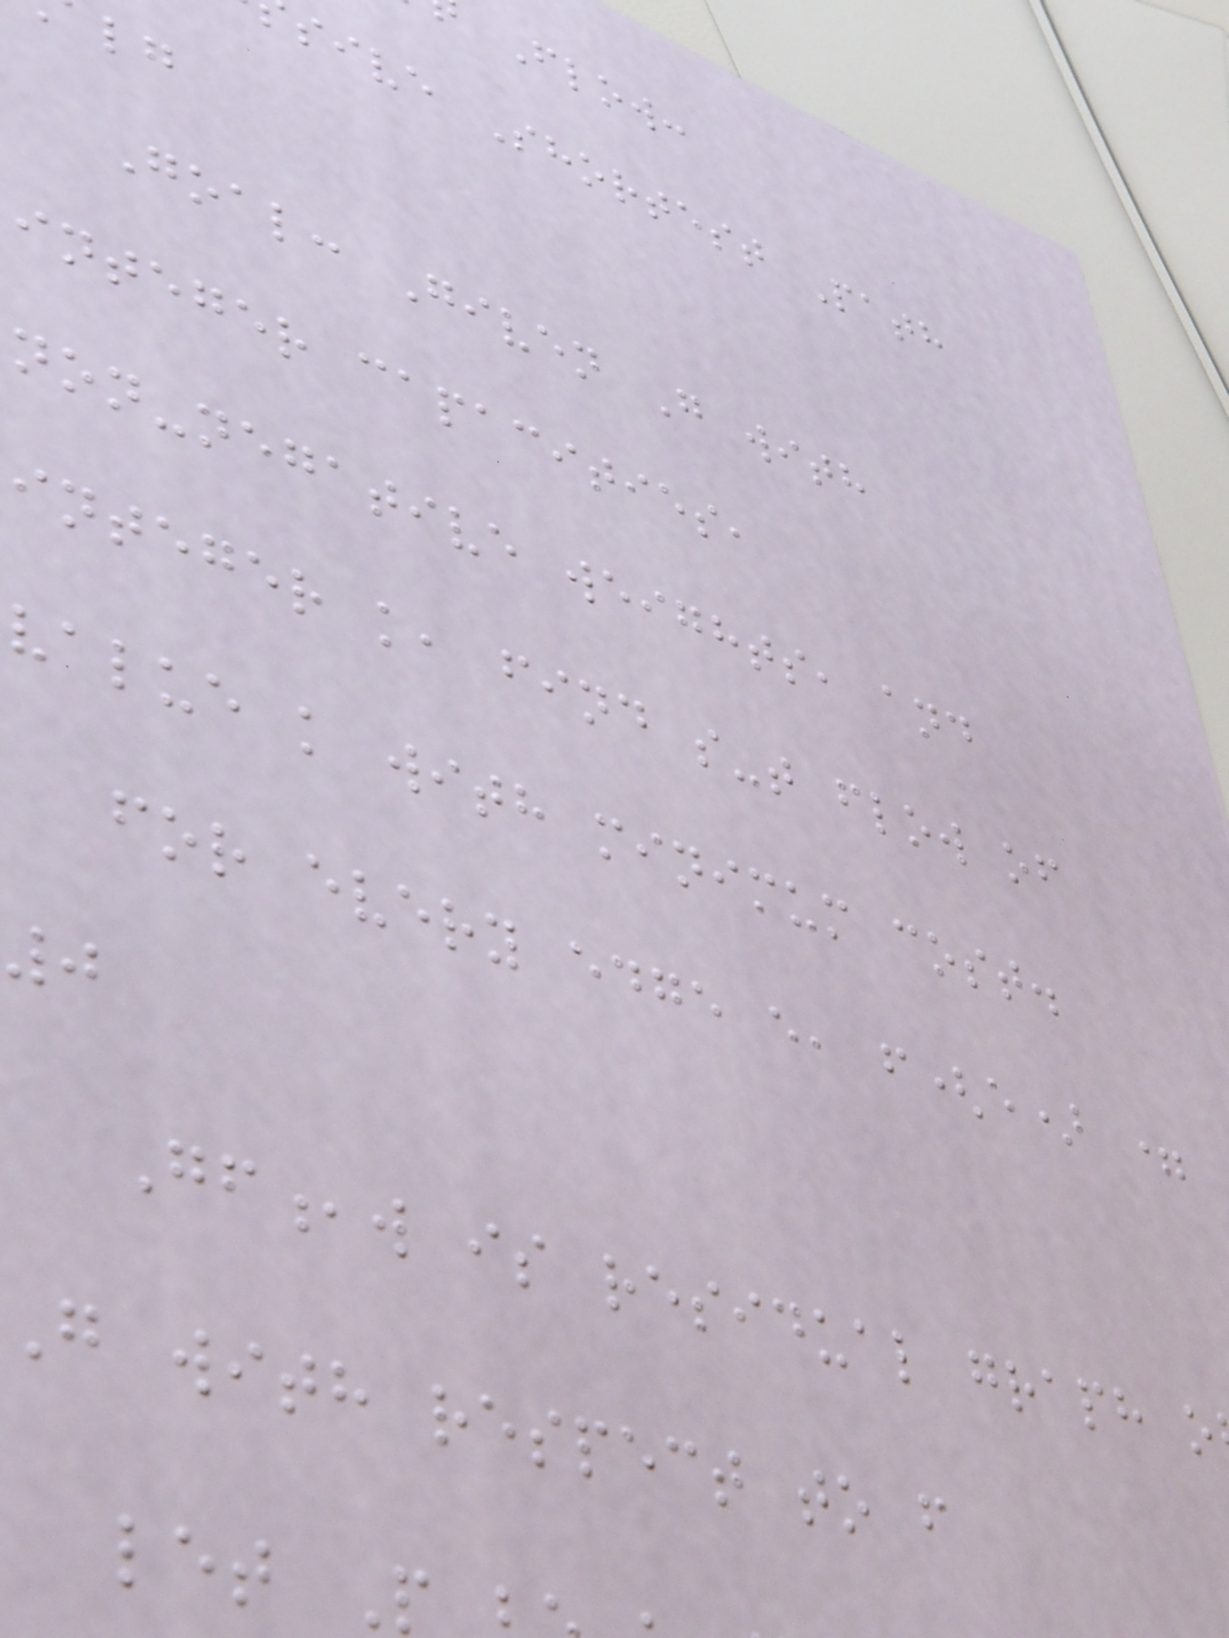Flow:
sive Shortest Path
Goal: Given G with
integer capacities,
non-negative weights, and
integer k, find s-t flow of
value k with minimum cost.
for every edge e, f(e) =
0
Gf,w is residual graph o
g with respect to f
